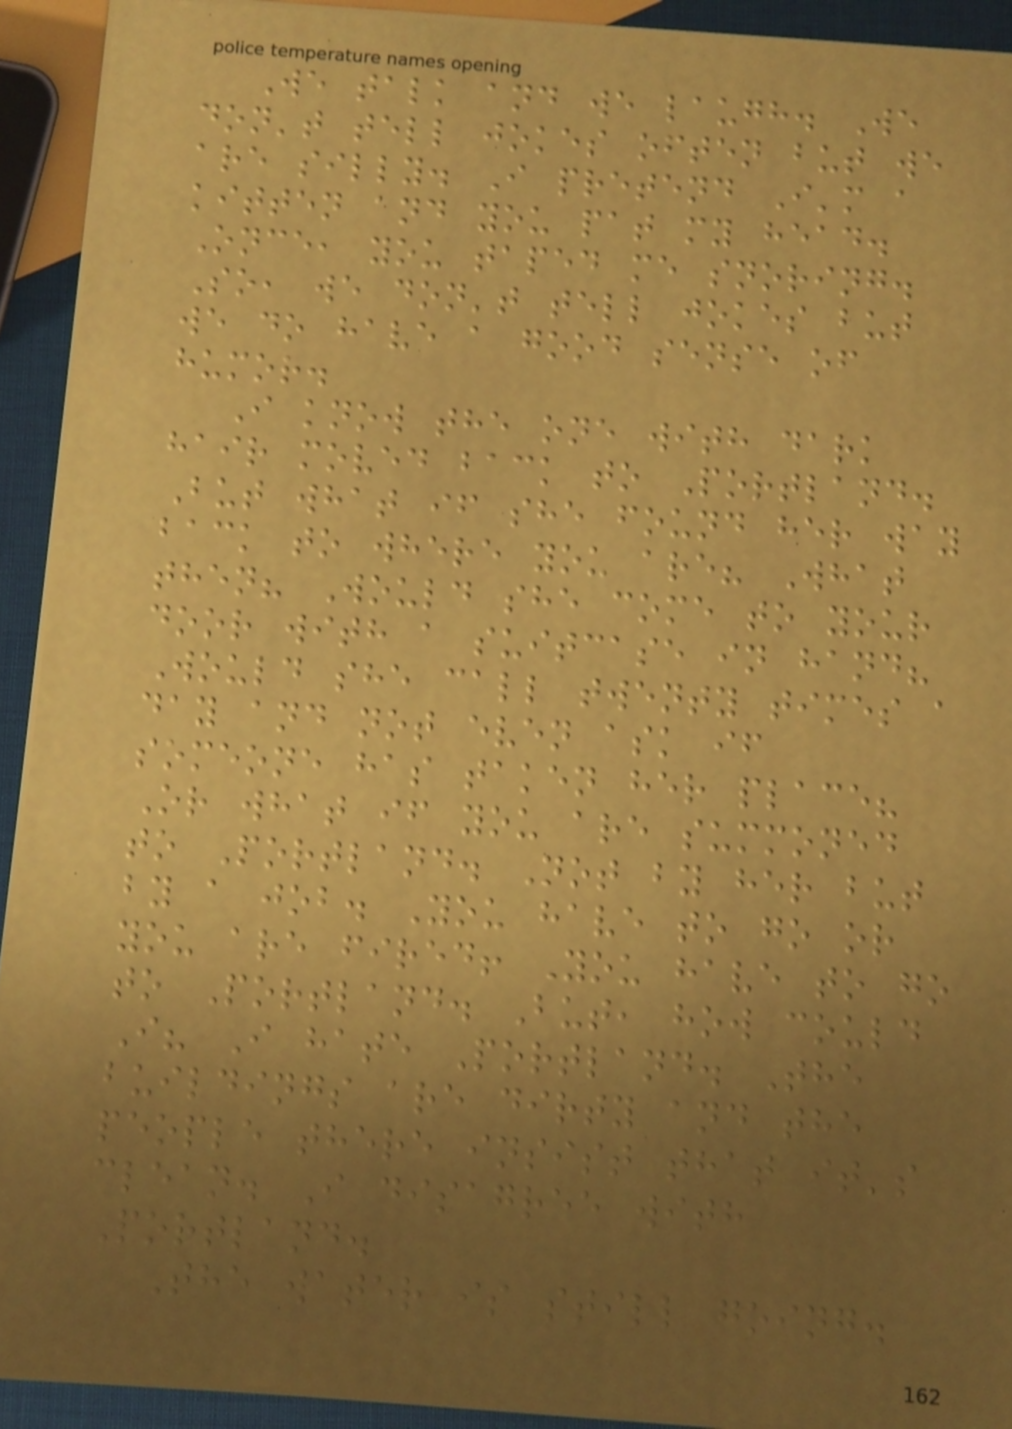We talk and we laugh. We
don't tell jokes often but we
are silly. I pretend I'm a
kitten and you pat my head.
Once, you taped me snoring.
So, we don't tell jokes but
we do have a good sense of
humor.
I know the one with dark
hair moved back to Portland.
But what if she found her way
back to where you are? What
then? Would she come to your
door with a suitcase in hand?
Would she call twenty times a
day and not even ask if
someone has taken her place?
Or what if you are summoned
to Portland. Not by her but
by a job. You have to go or
you are fired! You have to go
to Portland. But, how could
I? I hate Portland. The
buildings are dirty and the
people there insist that it's
clean. I disagree with
Portland.
The water is still going.
